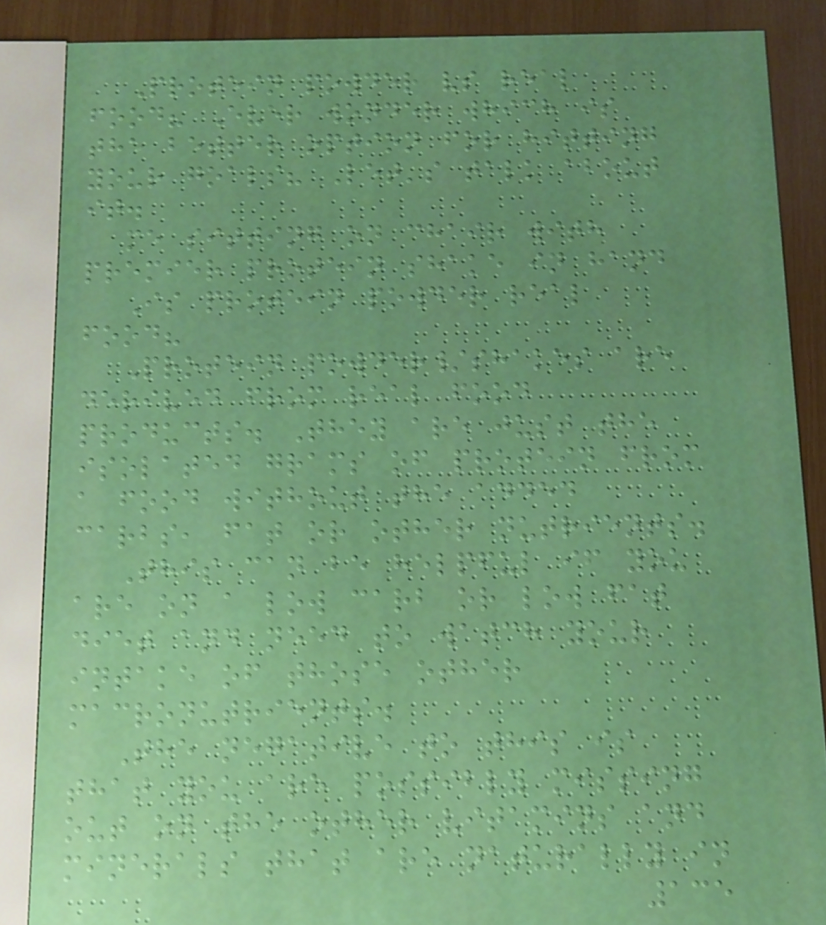Protein powder vs real
food? Ever wonder which is
the better option for hitting
your goals? Let's talk about
it.
me sitting on chair with
premier protein shake in hand
Is protein powder real
food?
Protein powder/shakes are
derived from real food
products. They are just the
isolated grams of protein from
a food without the added
carbs, fat or other nutrients.
This can be helpful if you
are on a low carb or low fat
diet and need to watch your
intake of those other
macronutrients.
The negative to this is
that you are possibly missing
out on the other vitamins and
minerals that are naturally in
135
